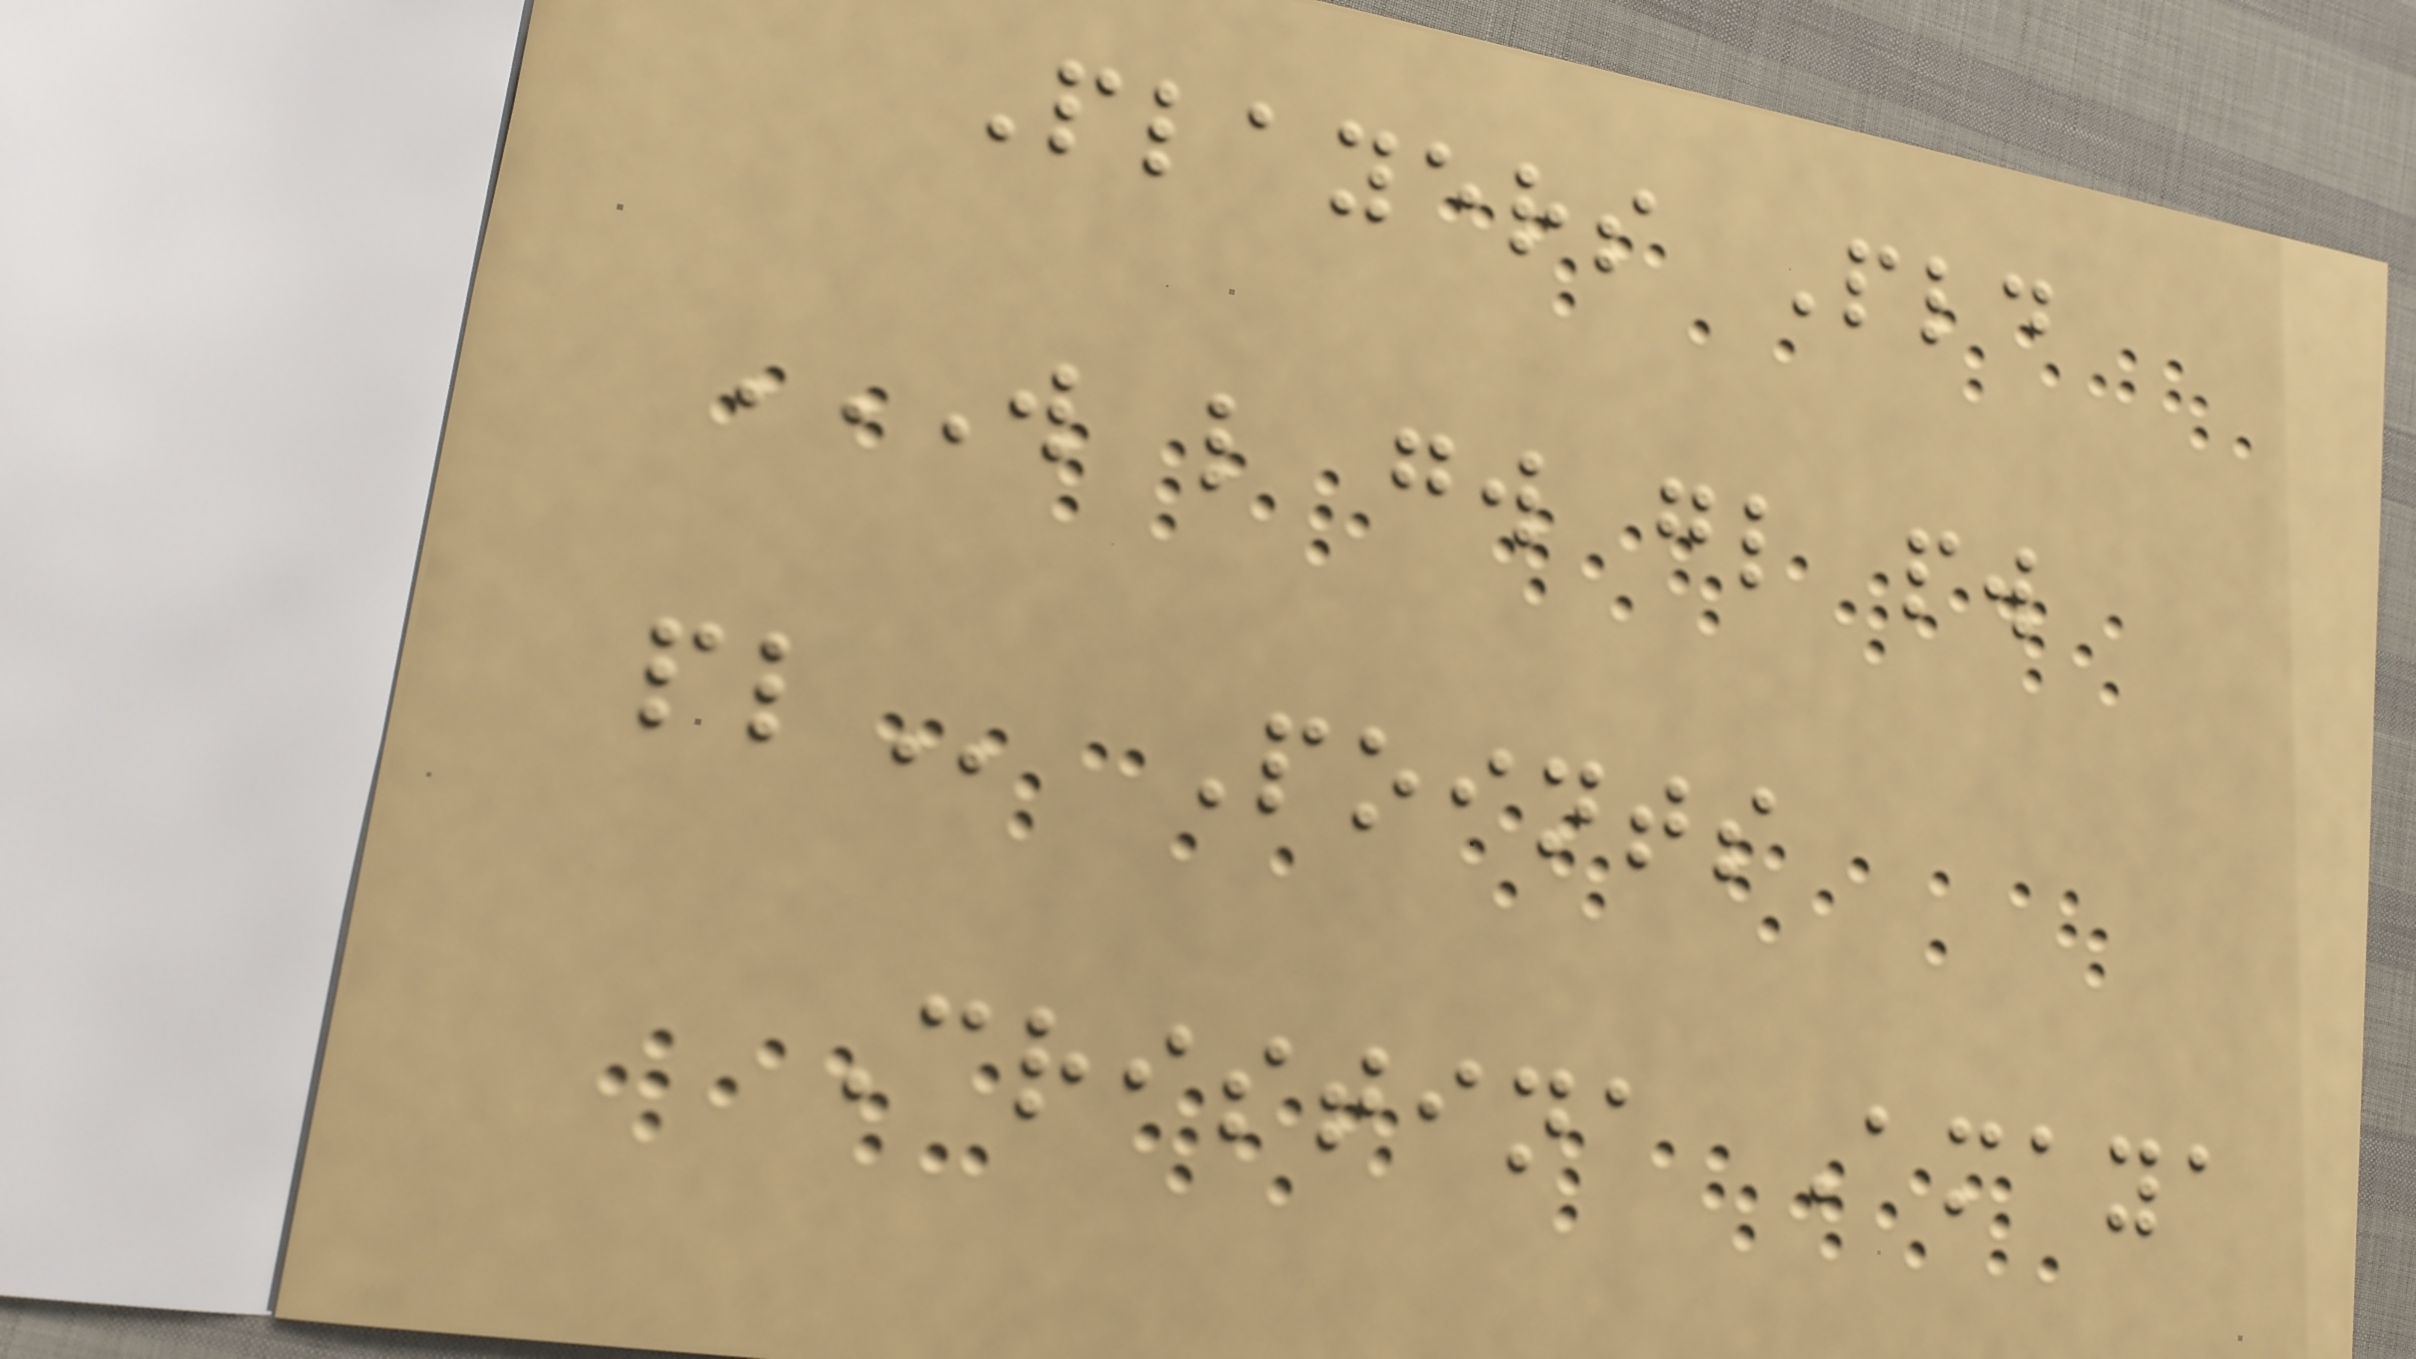Players Pld
W L GW GL PW
PL Points
Cristina Amaya
